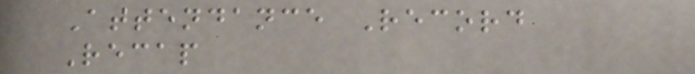Attendance Record
Recap
